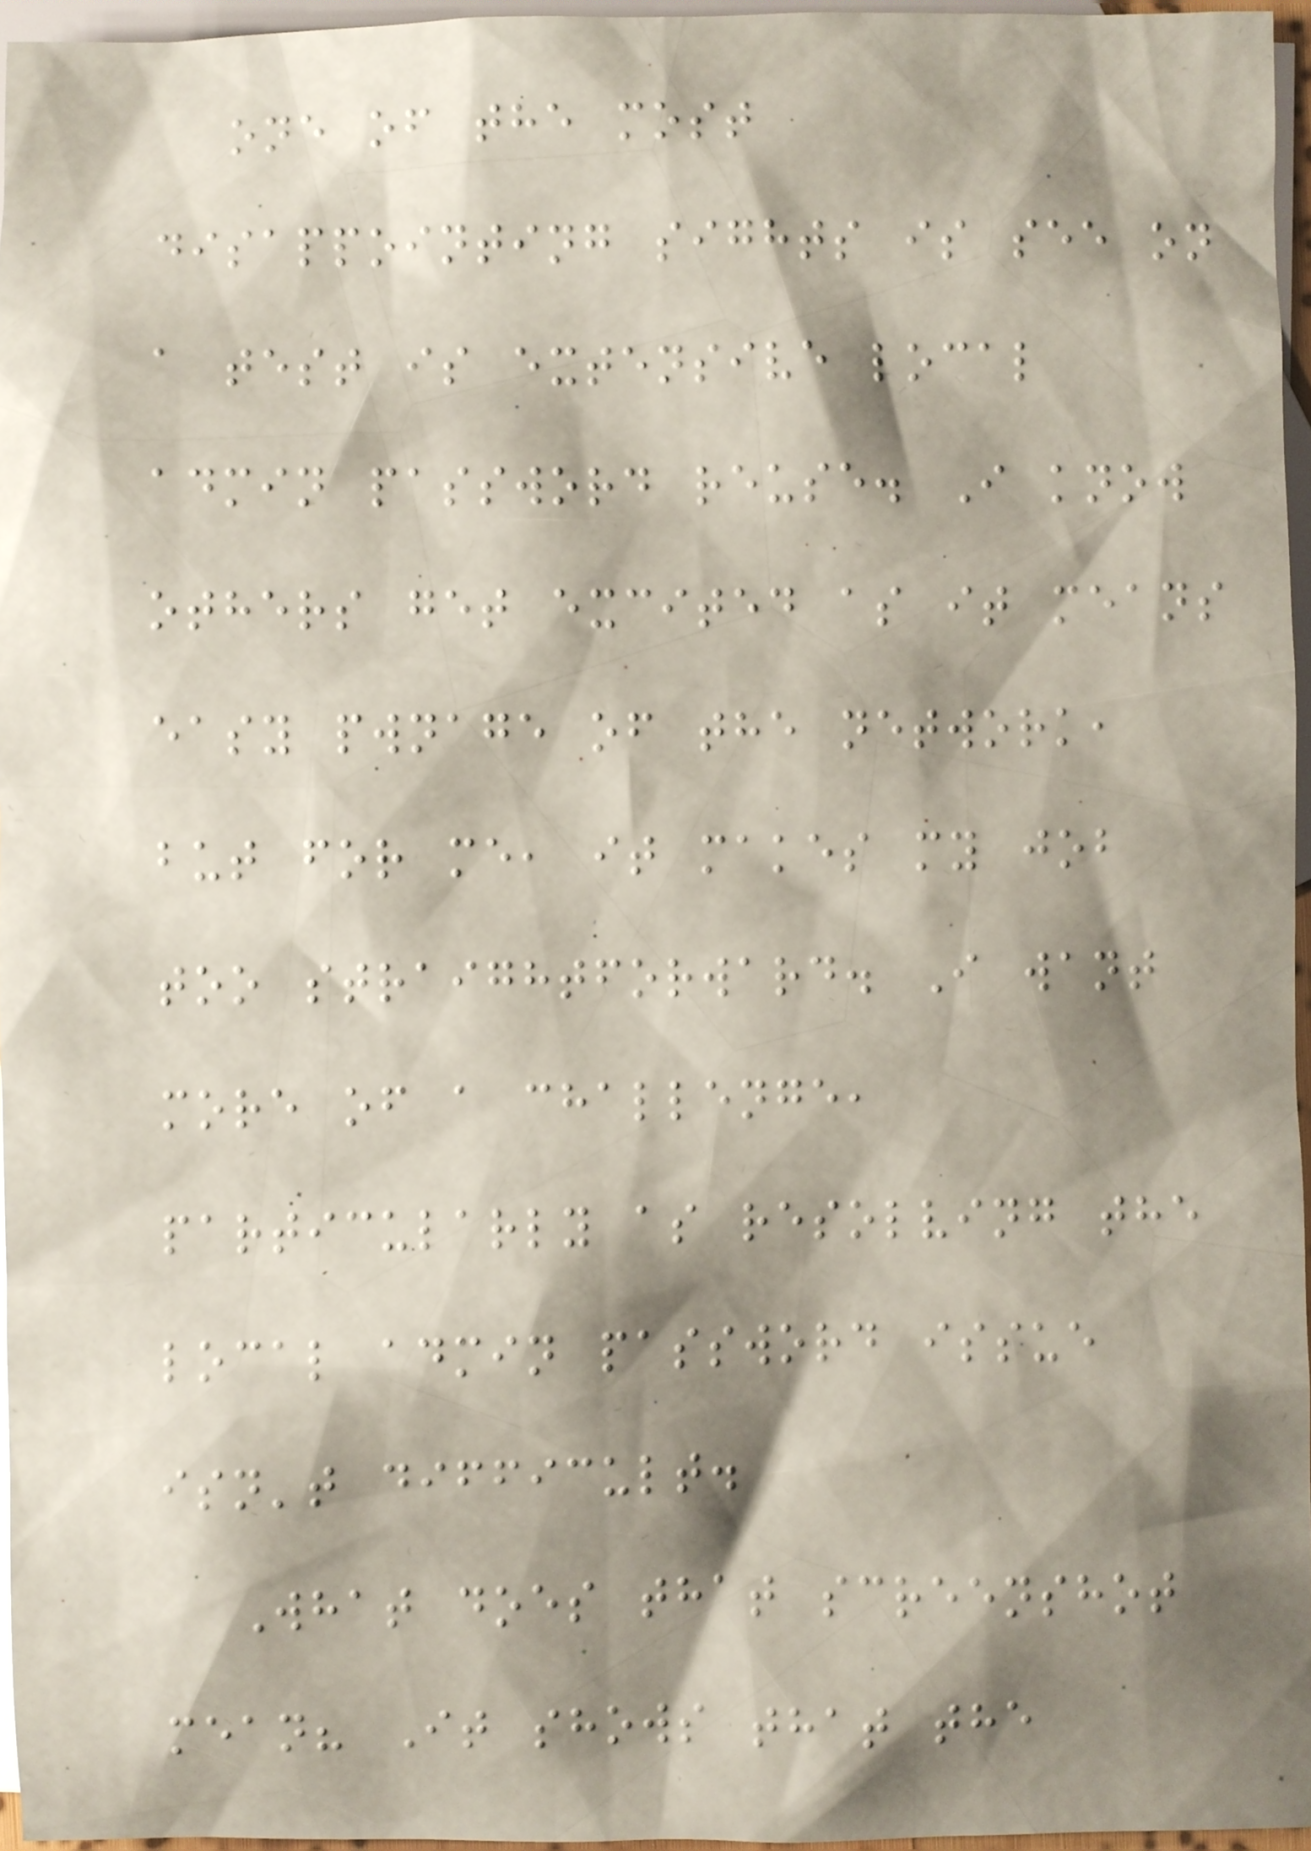one of the most
disappointing sights is see on
a test is extensive local
admin password reuse. I know
others get excited as it means
easy pwnage of the network,
but for me, it makes my job
too straightforward. I want
more of a challenge,
particularly as resolving the
local admin password issue
isn't difficult.
What does that screenshot
mean? It shows that the
